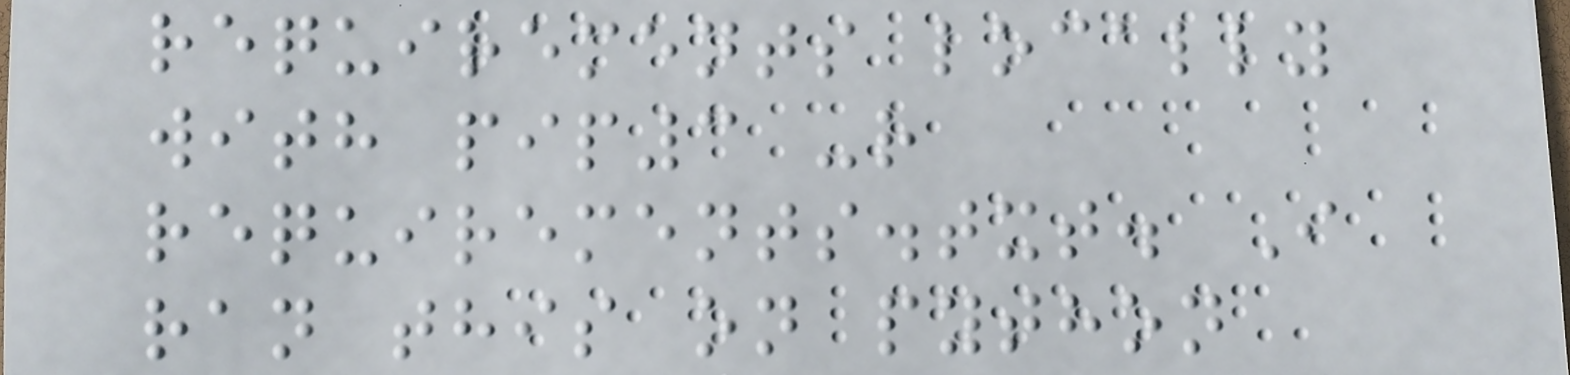requirements locally
with pip3 -r
requirements.txt. I
ran this on python
